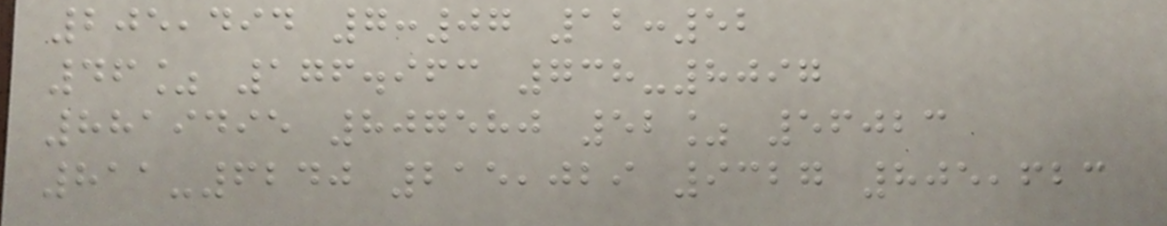205,494 7:07 12:52
46% 176.963 738-8097
8819495 807580 52% 56023
811-6240 215,029 9327 805,623
